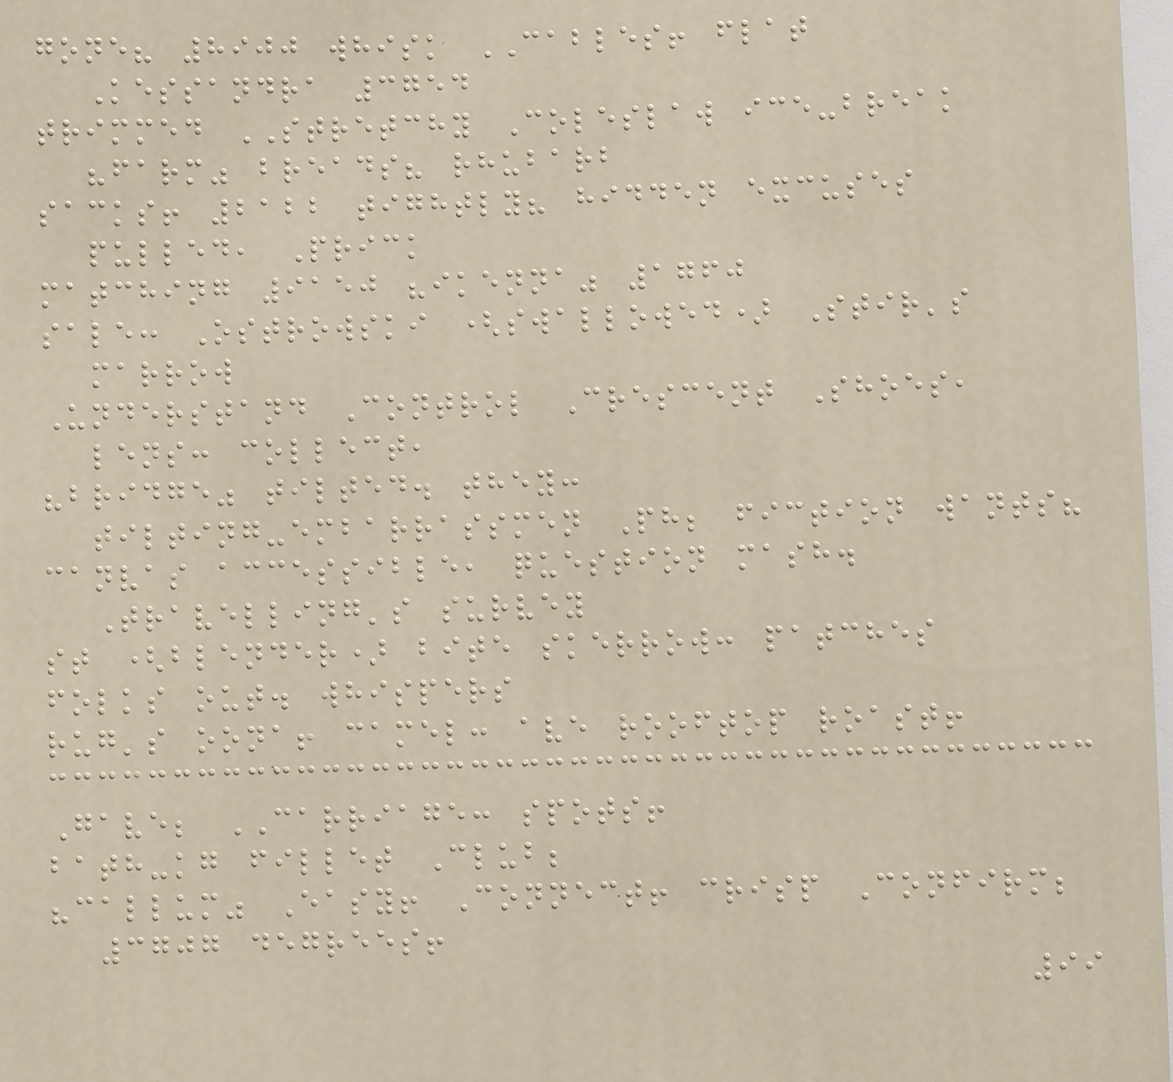gone? 8900 whisk CABLES! flat
Kessandra 3754
trimmed STRETCHY Coleslaw ice-break
"farm" breads? rhubarb
sacks! 2122 tightly? hidden excuses
pulled, Prick
matching 9150 "ikenna" 1760
sale: Ostrowski (swallowed) Stir's
marrow
Understand Control Crescent Shoes,
lens: collect,
"bridge" tilted. they:
tilting-embarrassmen Ph; fiction wants?
canvas accessible, question mash.
Travelling's survey
st (blender) bite skerrow: patches
folks out. whispers
rug's oona! camel: ave rooftop roast!
Gave; CARRIAGE: spots!
bath-kg fillet Club;
"callum" Easy! Connect! crisp Confirm;
3707 degrees!
99
